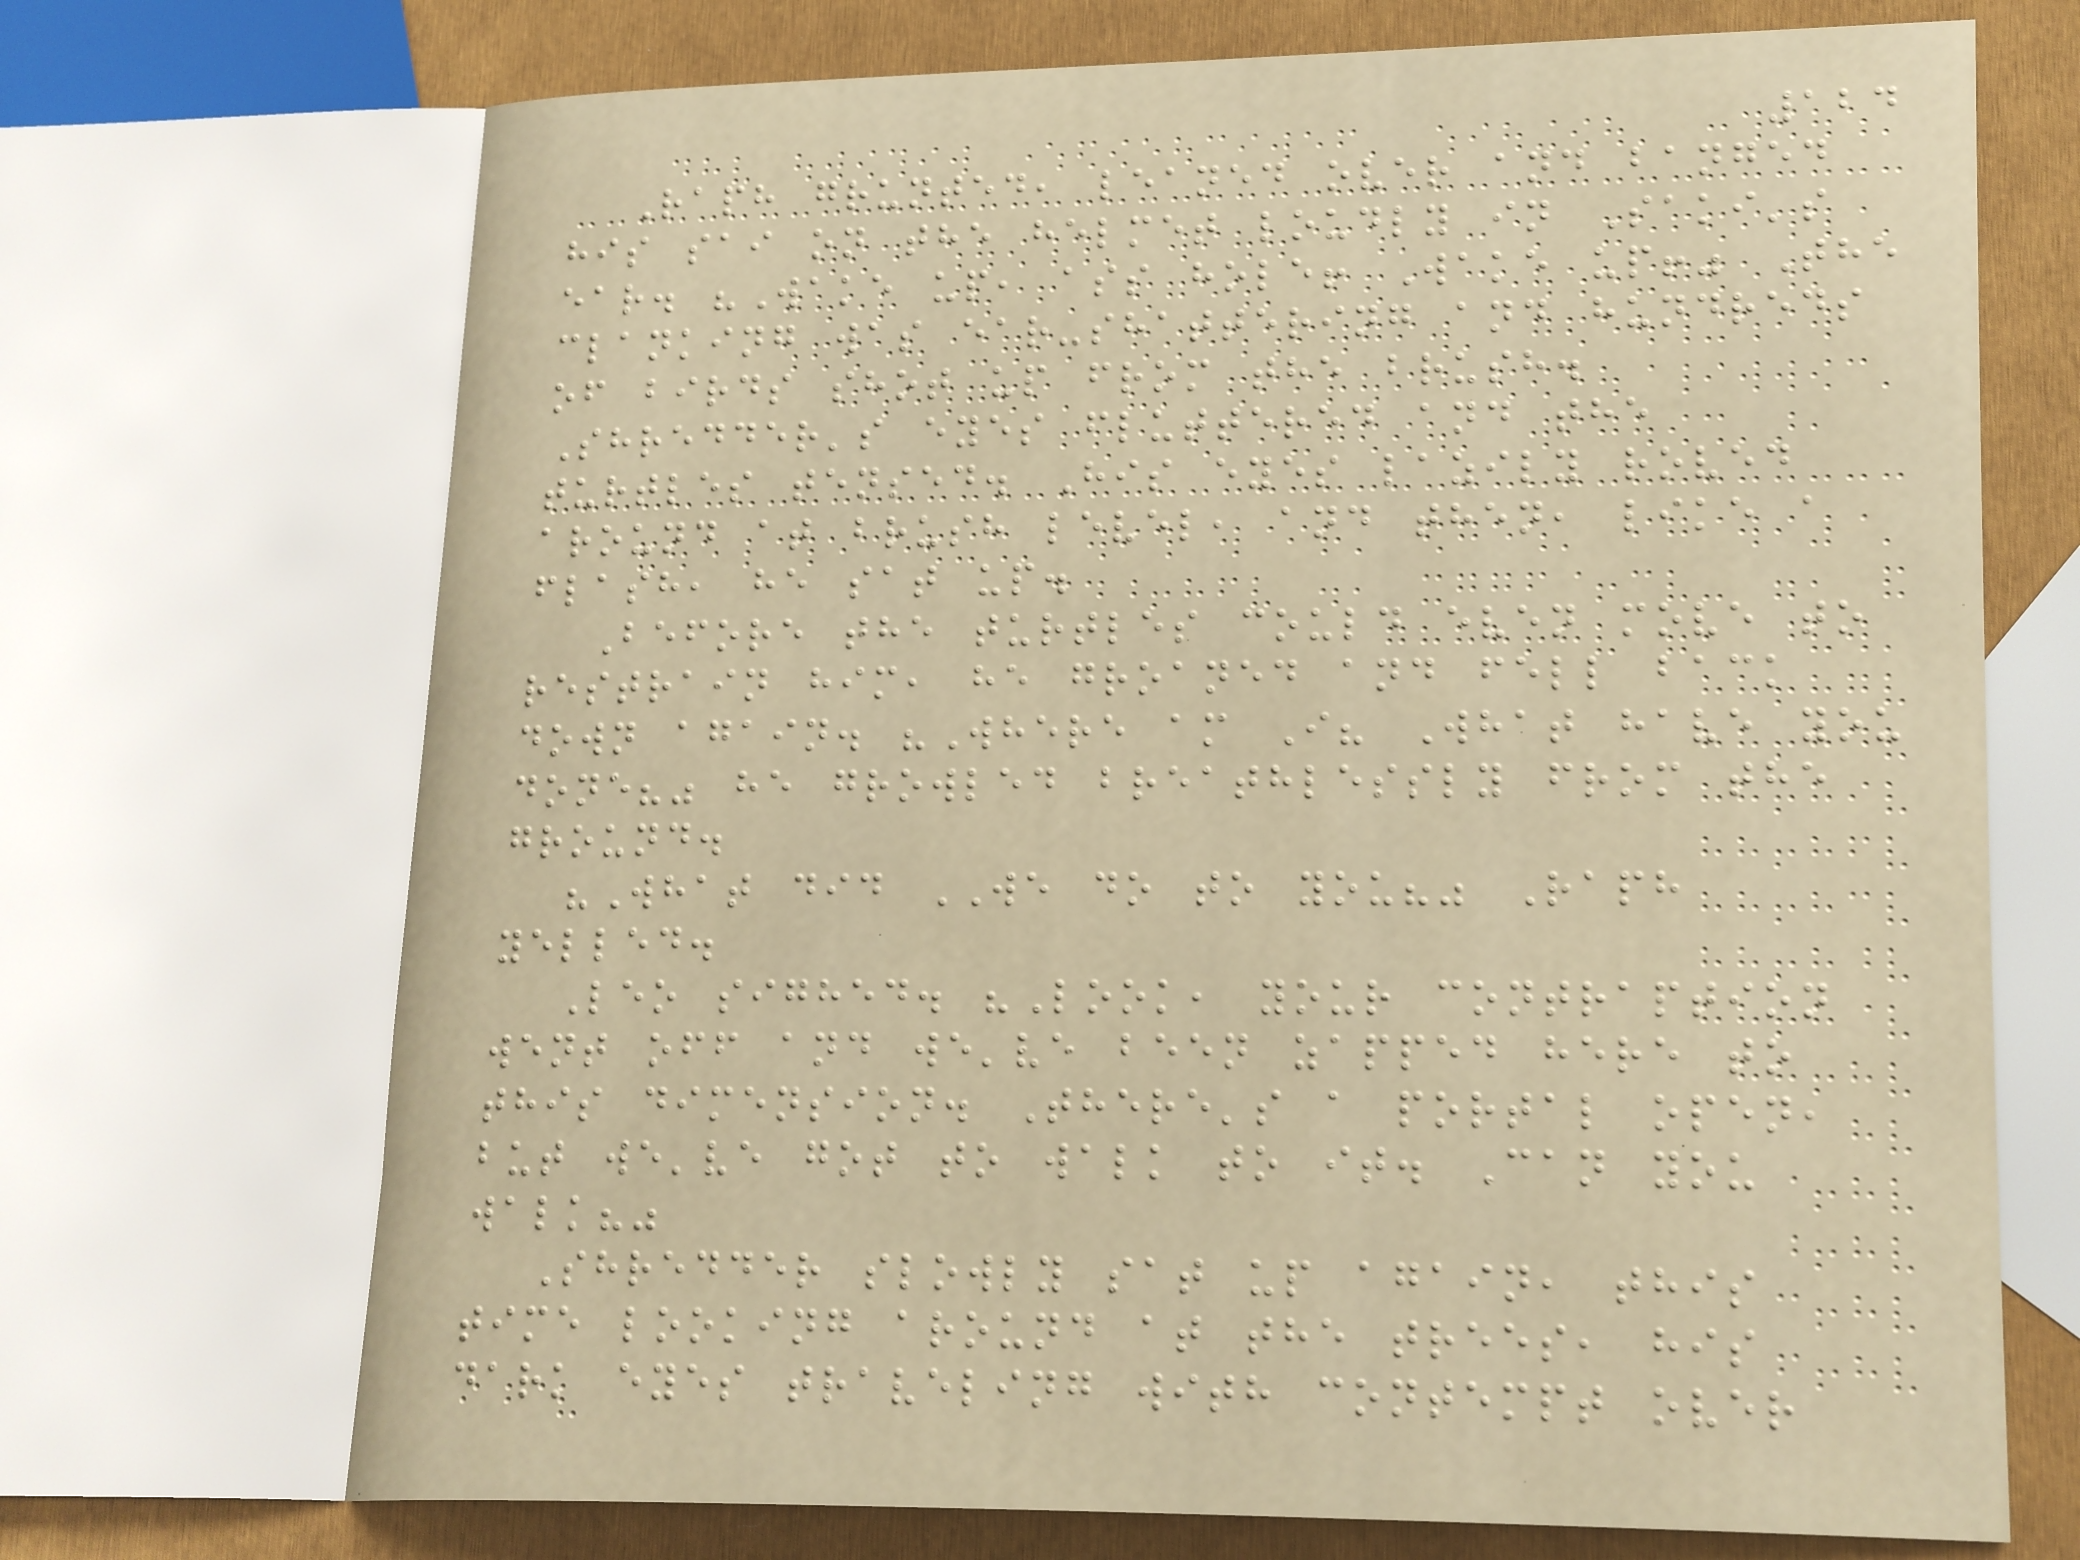124
Raph grunted, leaned over and banged
his sai on the helmet loudly in Saki's
ear. "Wake up, ass hole! Wake up!" The
clanking was ear-shattering and hundreds
of birds shot up from the brush.
Shredder's eyes fluttered and the
turtles tensed. His eyes lazily roved
around at brush level, and then, like a
flash, he sat up.
Before the turtles could even move to
restrain him, he groaned and fell back
down again. "Where am I? What have you
done?" he growled breathlessly from the
ground.
"What did WE do to you?" Raph
yelled.
Leo sighed. "Look, your contraption
went off and we've been zapped here to
this dimension. There's a portal open,
but we've got to walk to it. Can you
walk?"
Shredder slowly sat up again, this
time looking around at the trees, his
dark eyes traveling with contempt over
